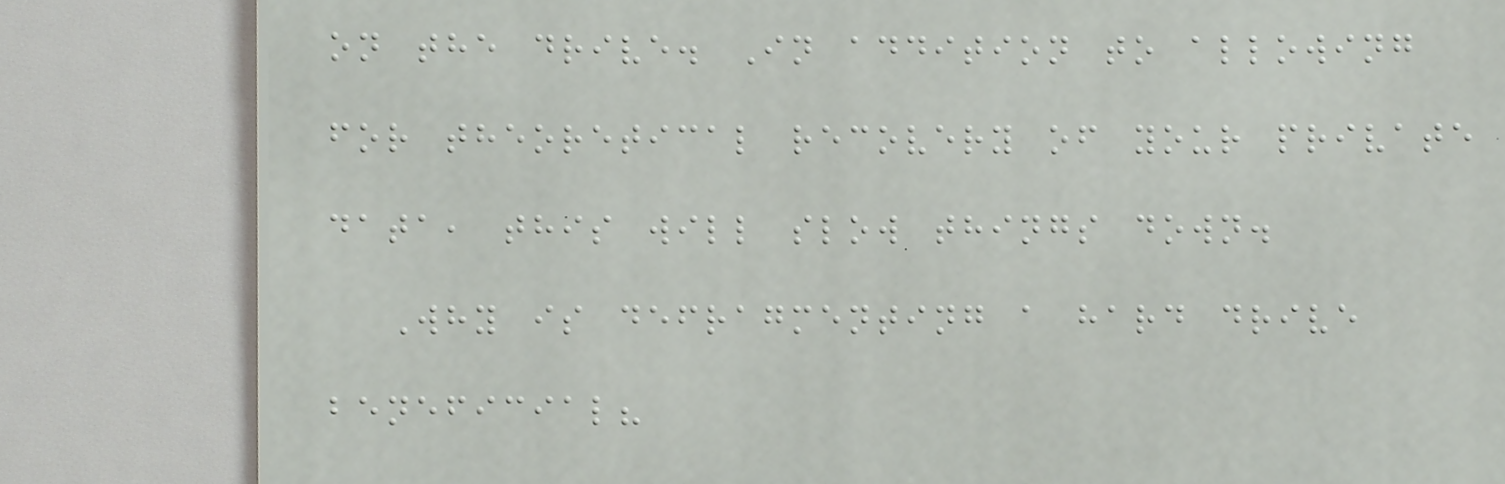on the drive. In addition to allowing
for theoretical recovery of your private
data, this will slow things down.
Why is defragmenting a hard drive
beneficial?
